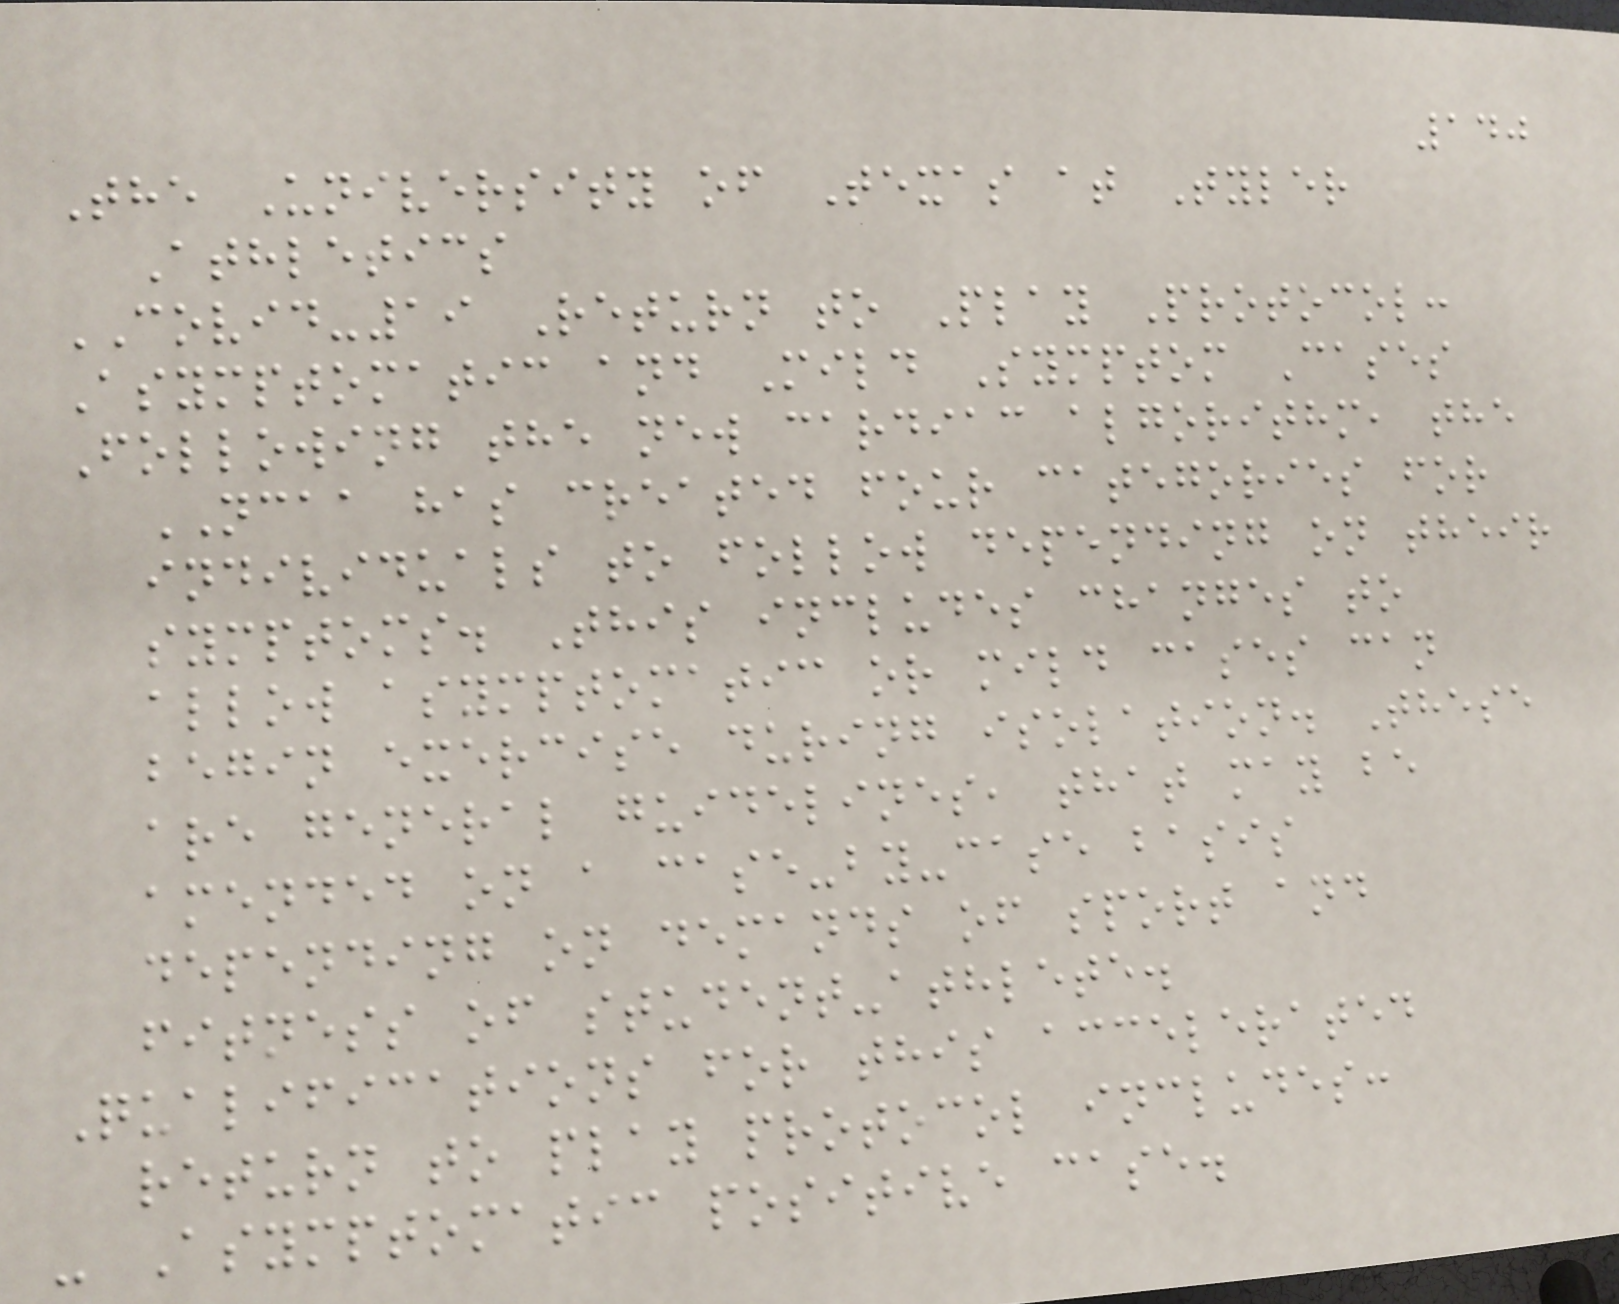140
The University of Texas at Tyler
Athletics
COVID-19 Return to Play Protocol:
Asymptomatic and Mild Symptom Cases
Following the new cardiac algorithm, the
NCAA has created four categories for
individuals to follow depending on their
symptoms. This includes changes to
allow asymptomatic or mild cases can
begin exercise during isolation. These
are general guidelines, that may be
amended on a case-by-case basis
depending on demands of sport and
fitness of student-athlete.
Qualifications for this accelerated
return to play protocol includes:
- Asymptomatic positive case.
